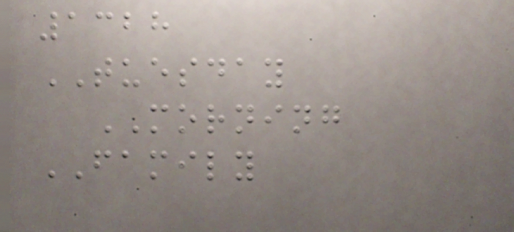1328
TUESDAY
MORNING
FAMILY
